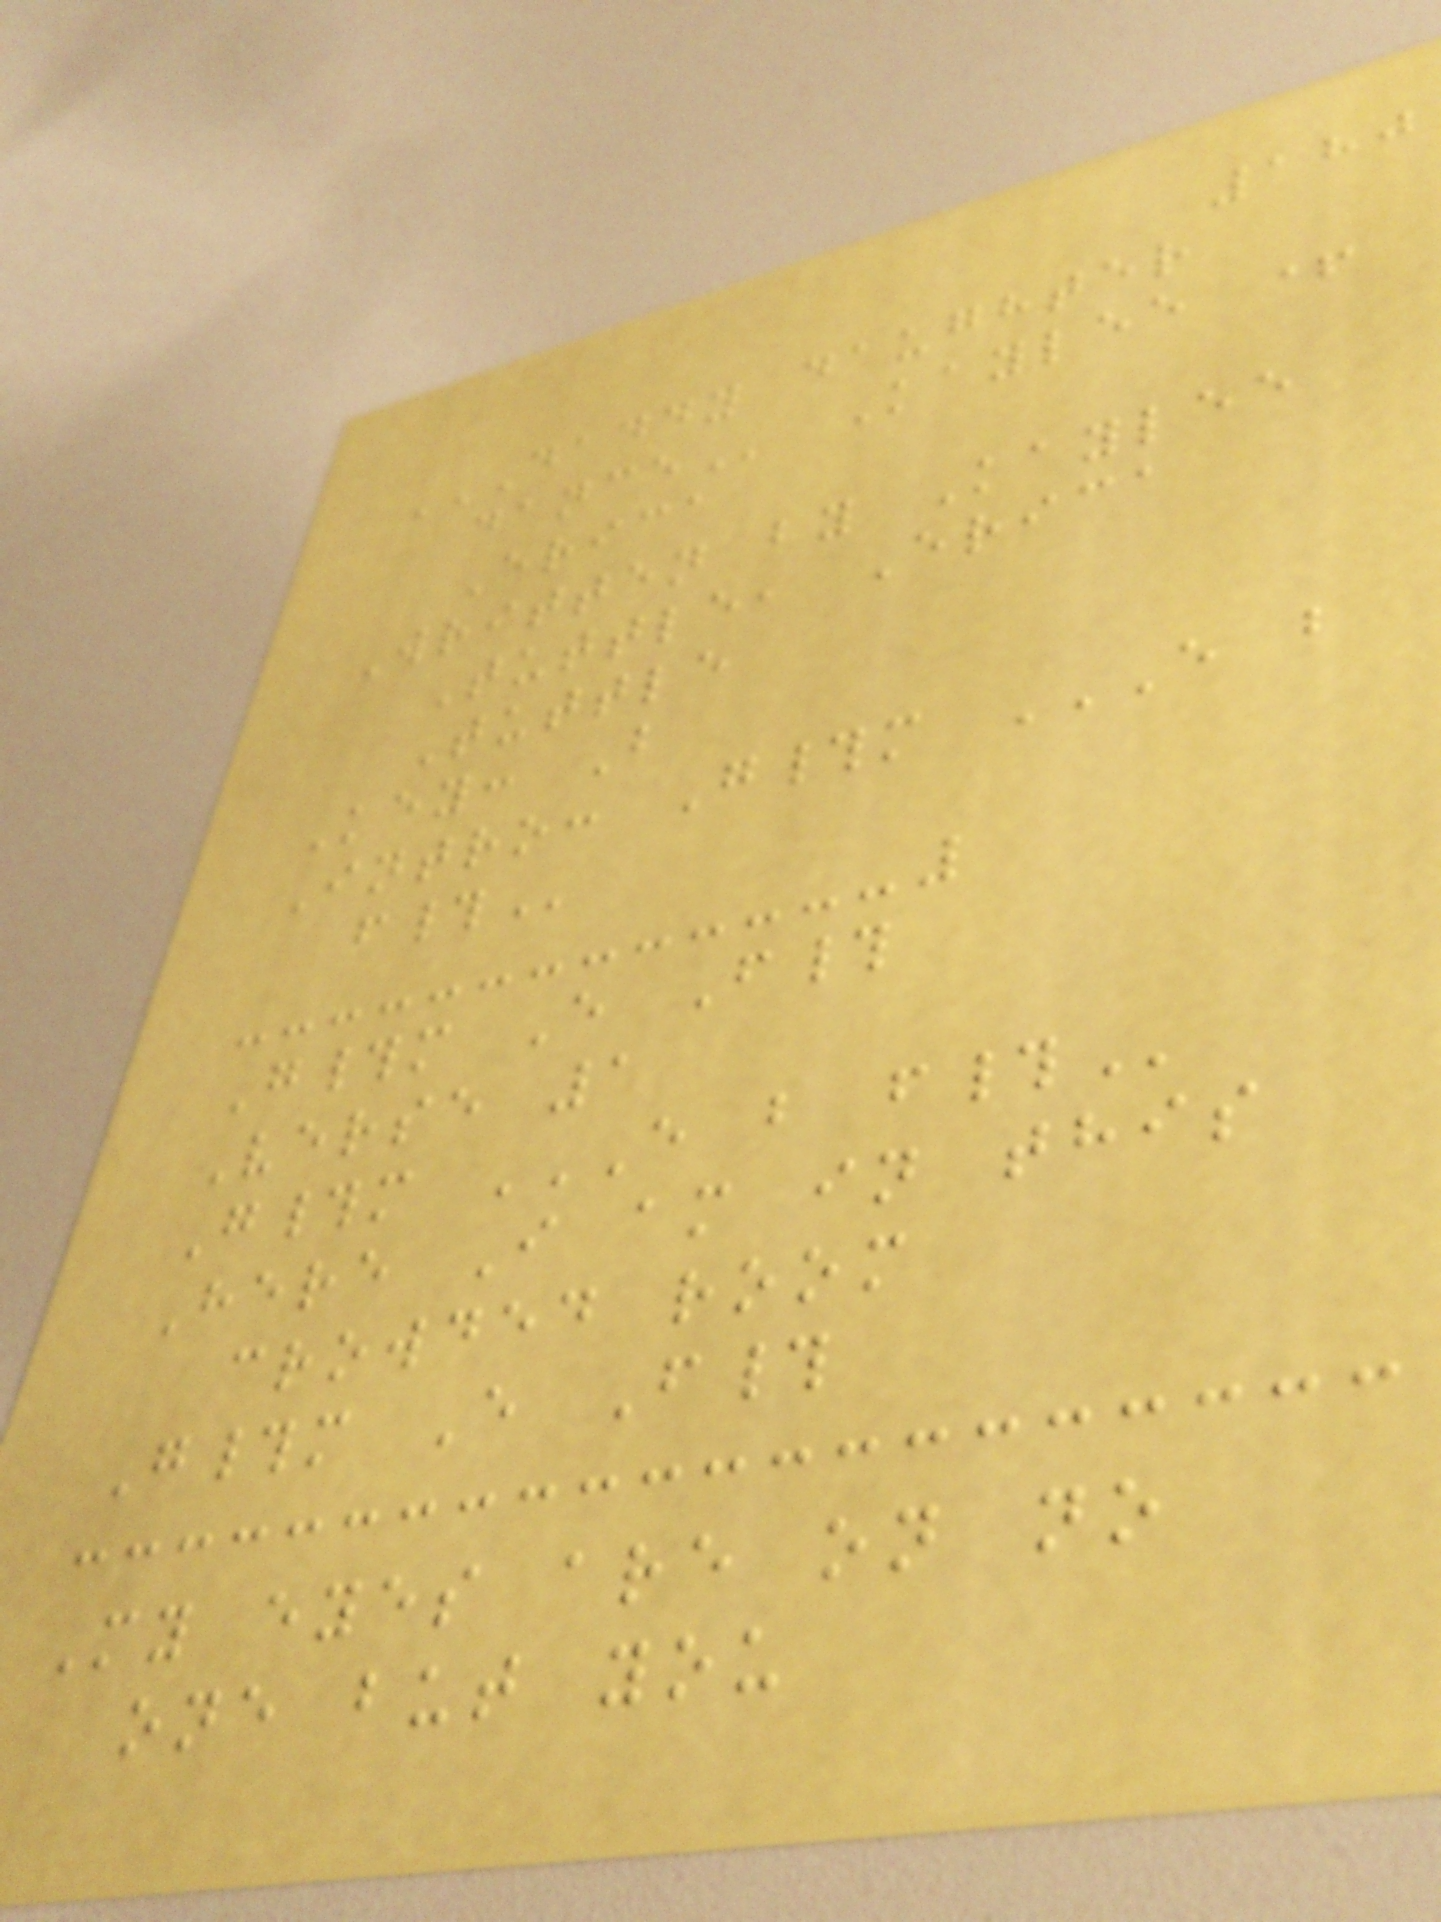180
DADDY DAUGHTER
Kaylee +
Erica
Written by Kaylee
Tuttle, Erica
Tuttle
Key: B
Intro: G#m E B
G#m E F#
Verse 1
G#m E B F#
Here I am in this
crowded room
G#m E F#
My eyes are on no
one but you
